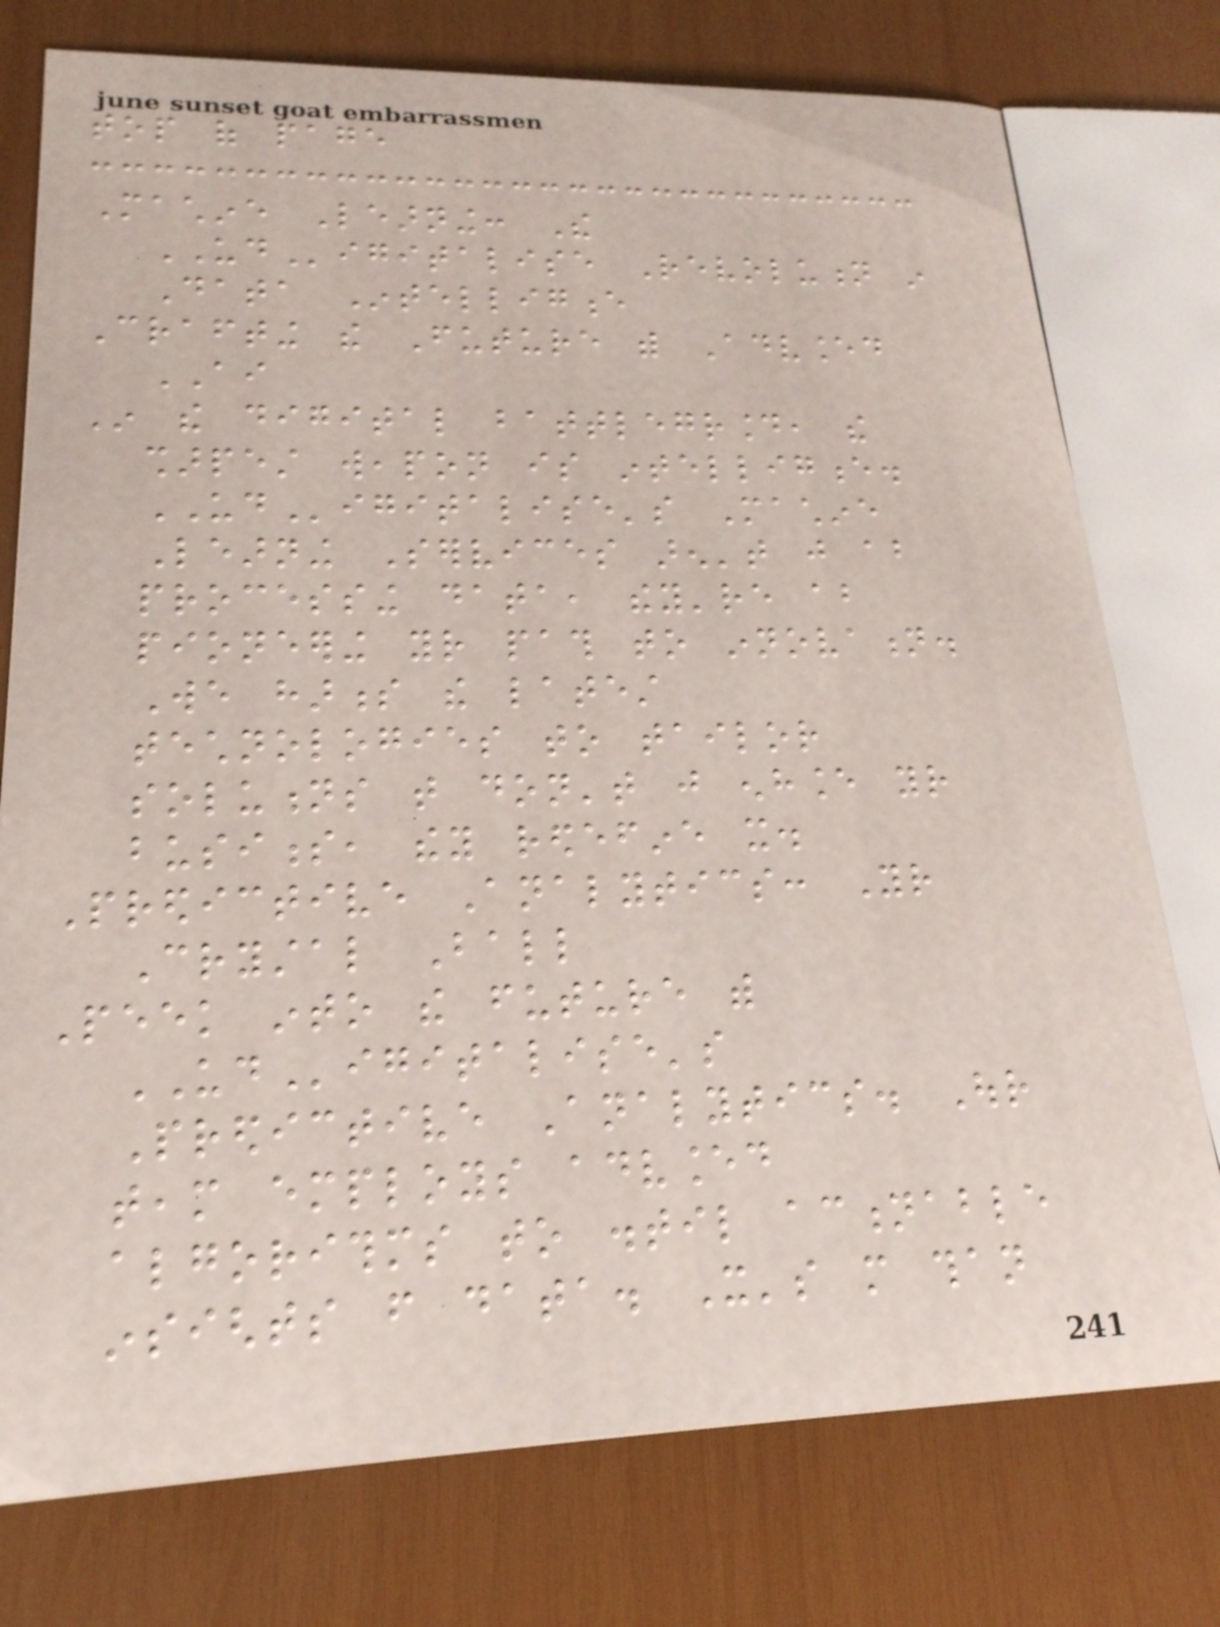top of page
Machine Learning: The
UDigitalise Revolution in
Data Intelligence
Crafting the Future with Advanced
AI
In the digital battleground, the
sharpest weapon is intelligence.
UDigitalise's Machine
Learning Services aren't just about
processing data, they're about
pioneering your path to innovation.
We harness the latest
technologies to tailor
solutions that don't just enhance your
business, they redefine it.
Predictive Analytics: Your
Crystal Ball
Peek into the future with
UDigitalise's
Predictive Analytics. Our
team employs advanced
algorithms to distil actionable
insights from data. It's more than
